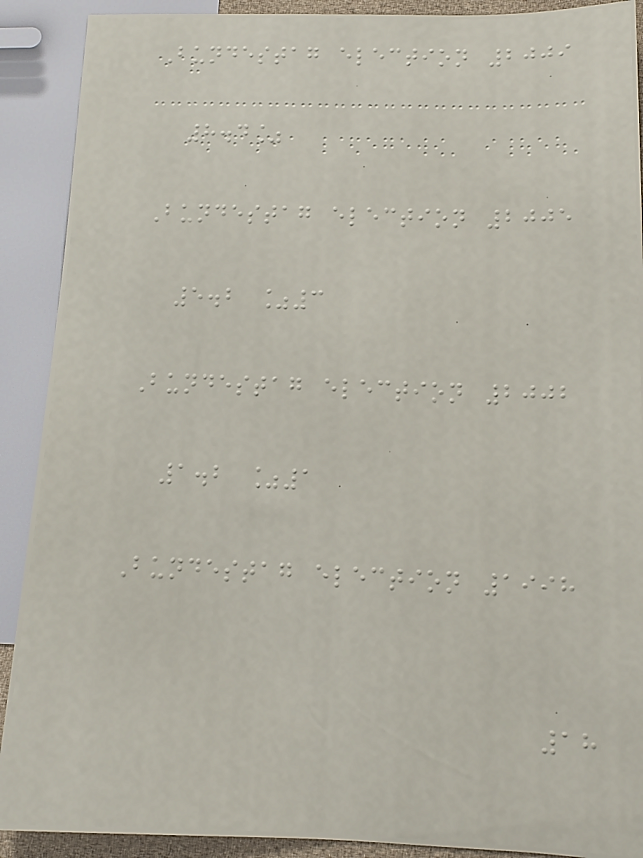Bundestag election 2009
8.4%
Bundestag election 2005
5.2 %3
Bundestag election 2002
1.2 %1
Bundestag election 1998
18
